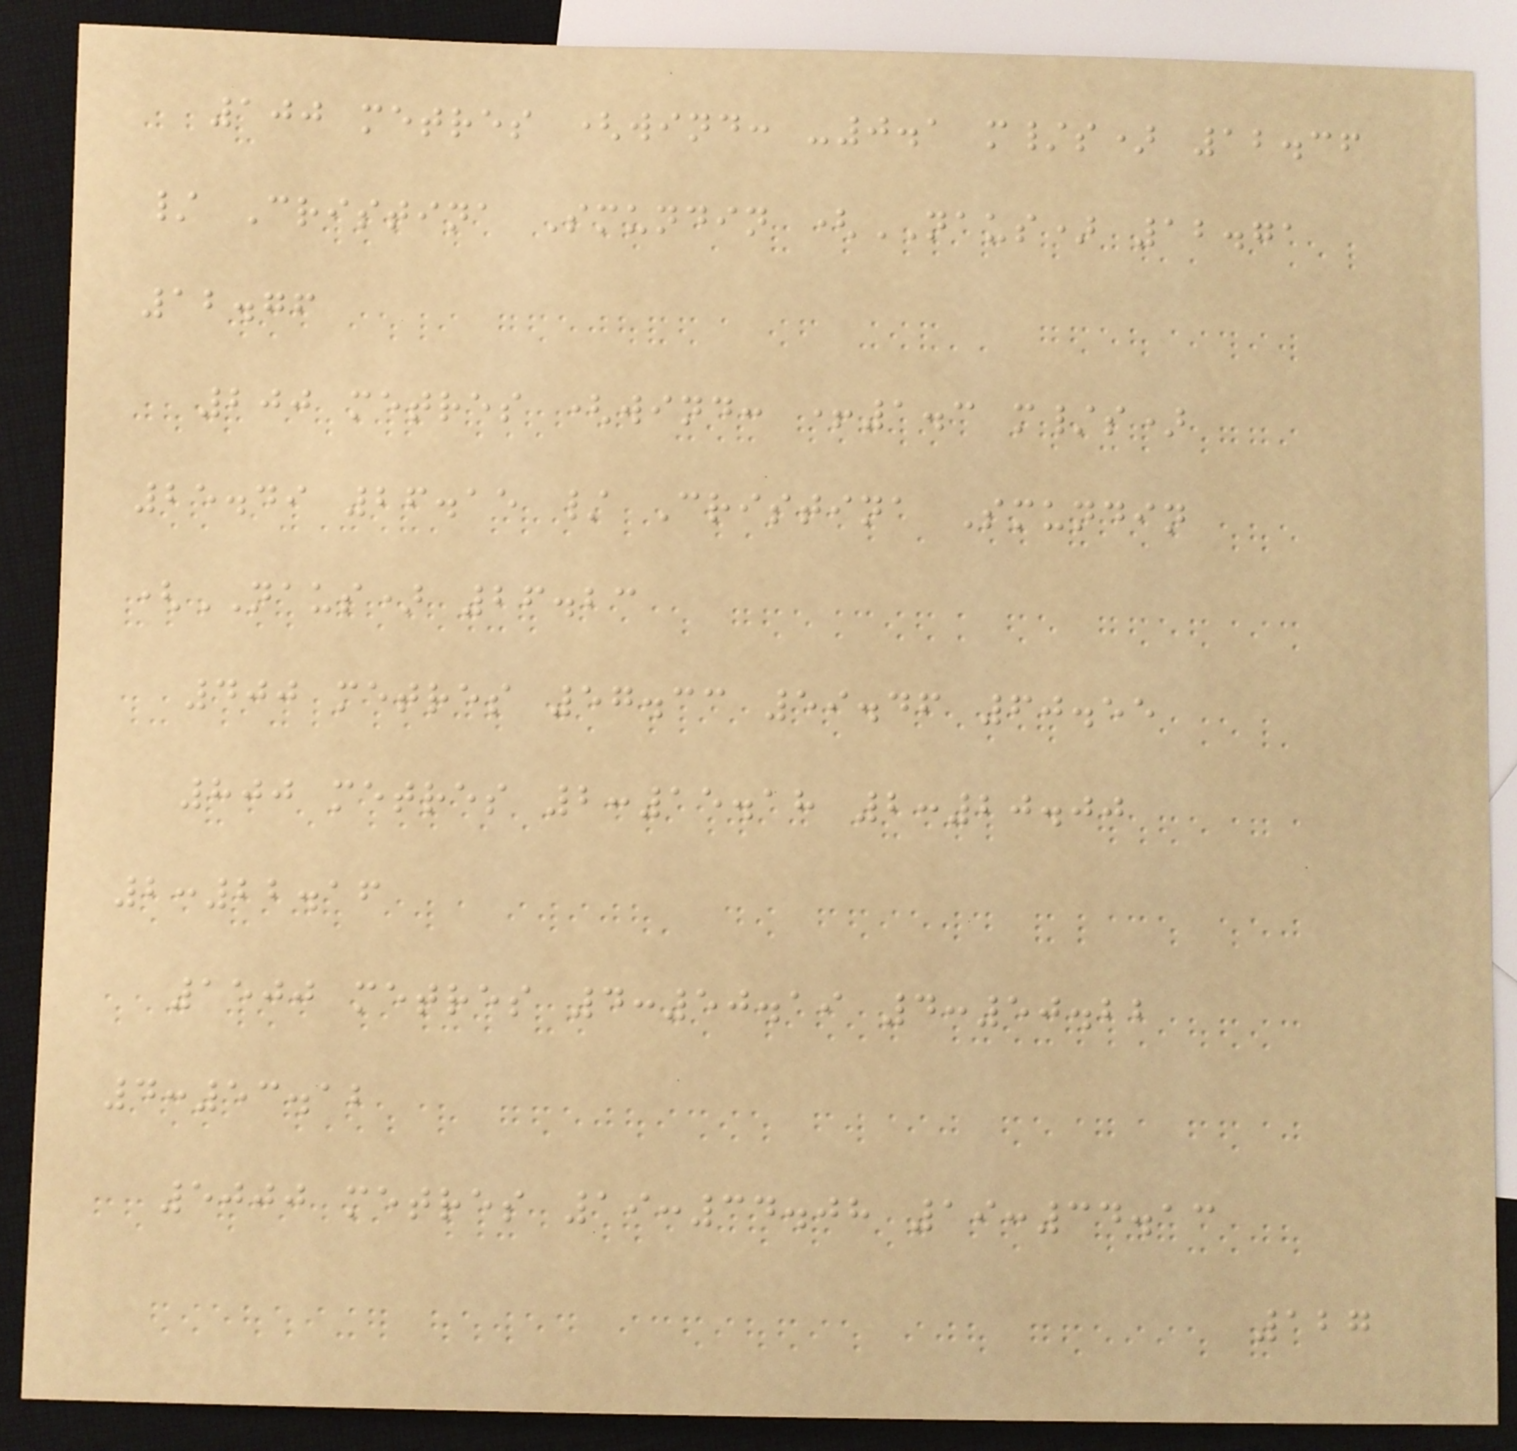100 metres (wind: -0.1 m/s) 12.36
/ Cristina Smundin (NAUS) 12.71
12.76
200 metres (wind: +1.3 m/s)
25.49 26.15 / Cristina Smundin
(NAUS) 26.23
400 metres 57.33 59.46 60.55
800 metres 2:15.18 2:20.00
2:22.16
1500 metres 4:50.19 4:50.22
4:53.12
5000 metres 19:34.08 19:34.13
127
